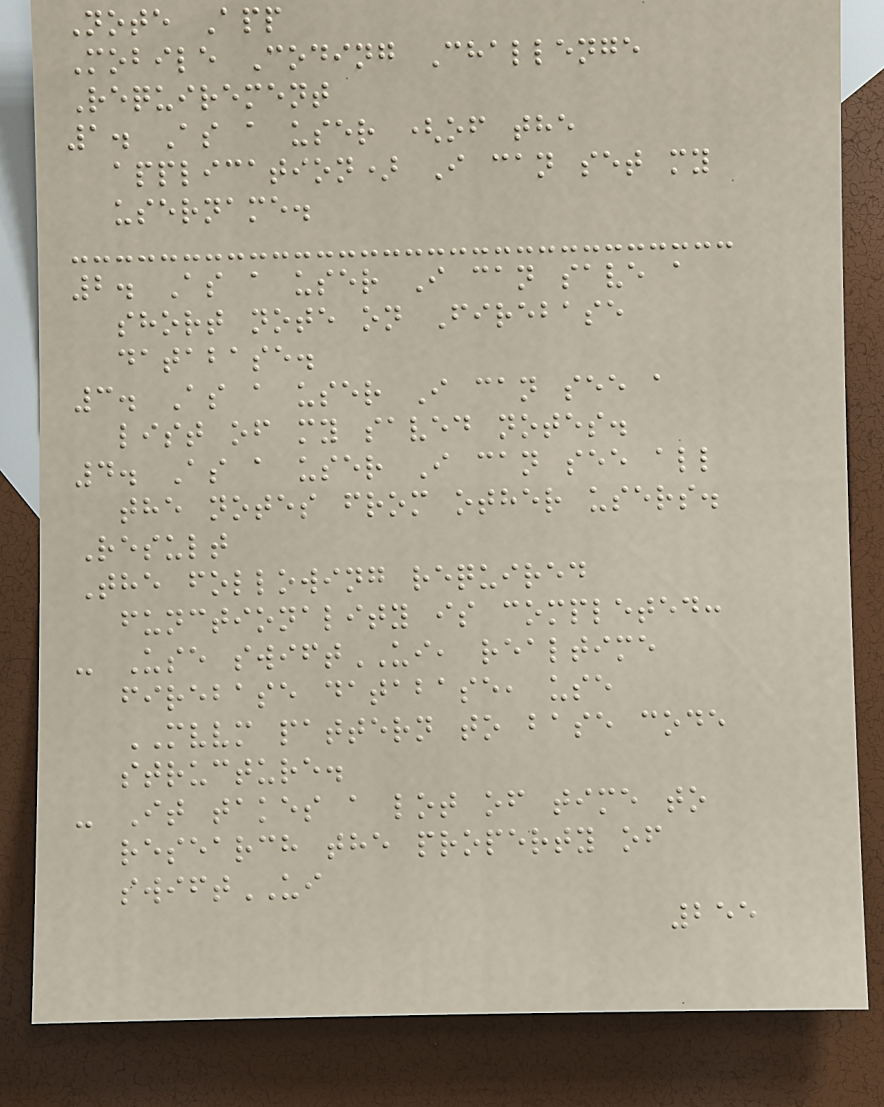Note App
Mobile Coding Challenge
Requirement
1. As a user (of the
application) I can set my
username.
2. As a user I can save a
short note on Firebase
database.
3. As a user I can see a
list of my saved notes.
4. As a user I can see all
the notes from other users.
Result
The following required
functionality is completed:
- Use swiftUI, realtime
firebase database, use
MVVM pattern to base code
structure.
- It takes a lot of time to
research the property of
swiftUI
255
